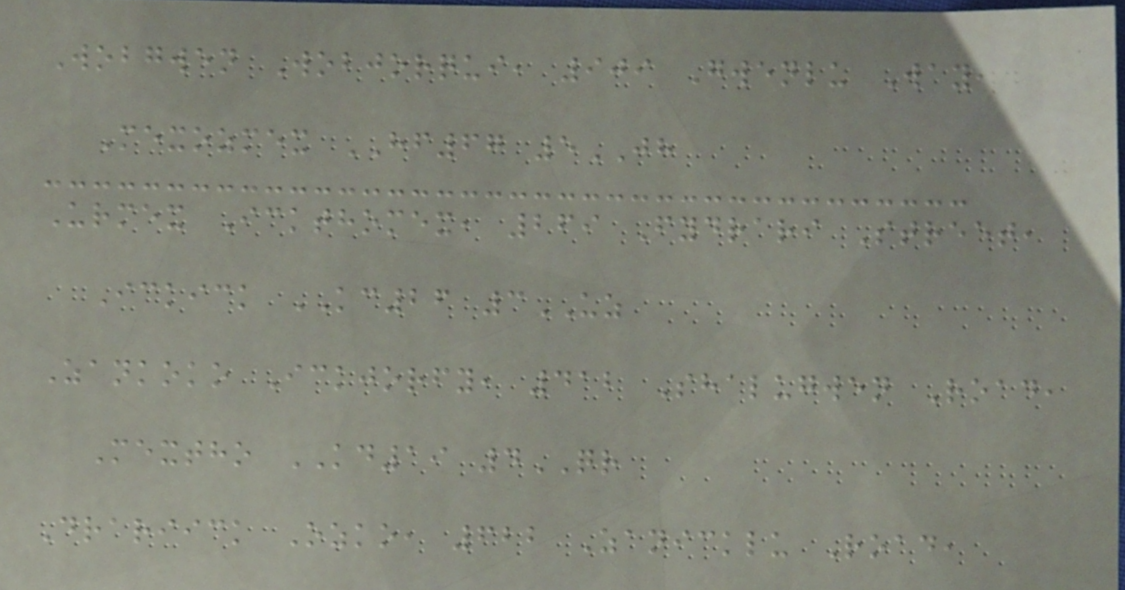Wobgwen Wobjorqui, 909 Gwenlu Way,
Mexozmex HF67 5JH
Urmex Ickthomex, 269 Fydrari Street,
Ickick KC26 3UZ
Zankoko Ickjorfy, 412 Shalugwen Road,
Mextho KD19 4QR
Drariick Ozko, 622 Zanicklu Road,
